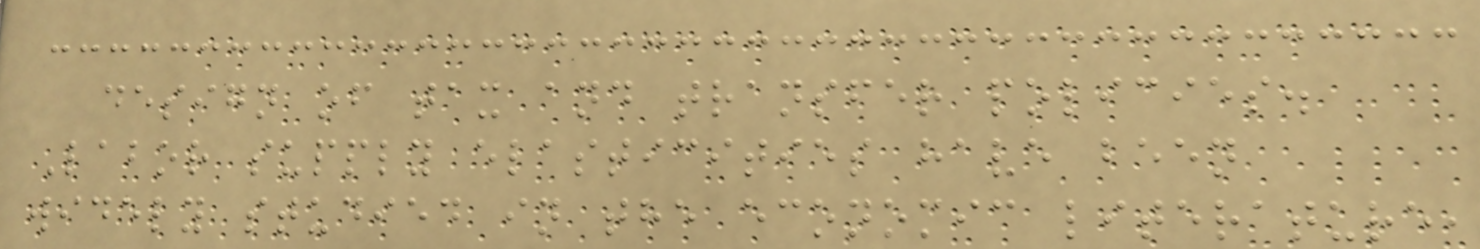design of tax and transfer policies.
Labor supply elasticities have been
widely studied in the economic literature,
